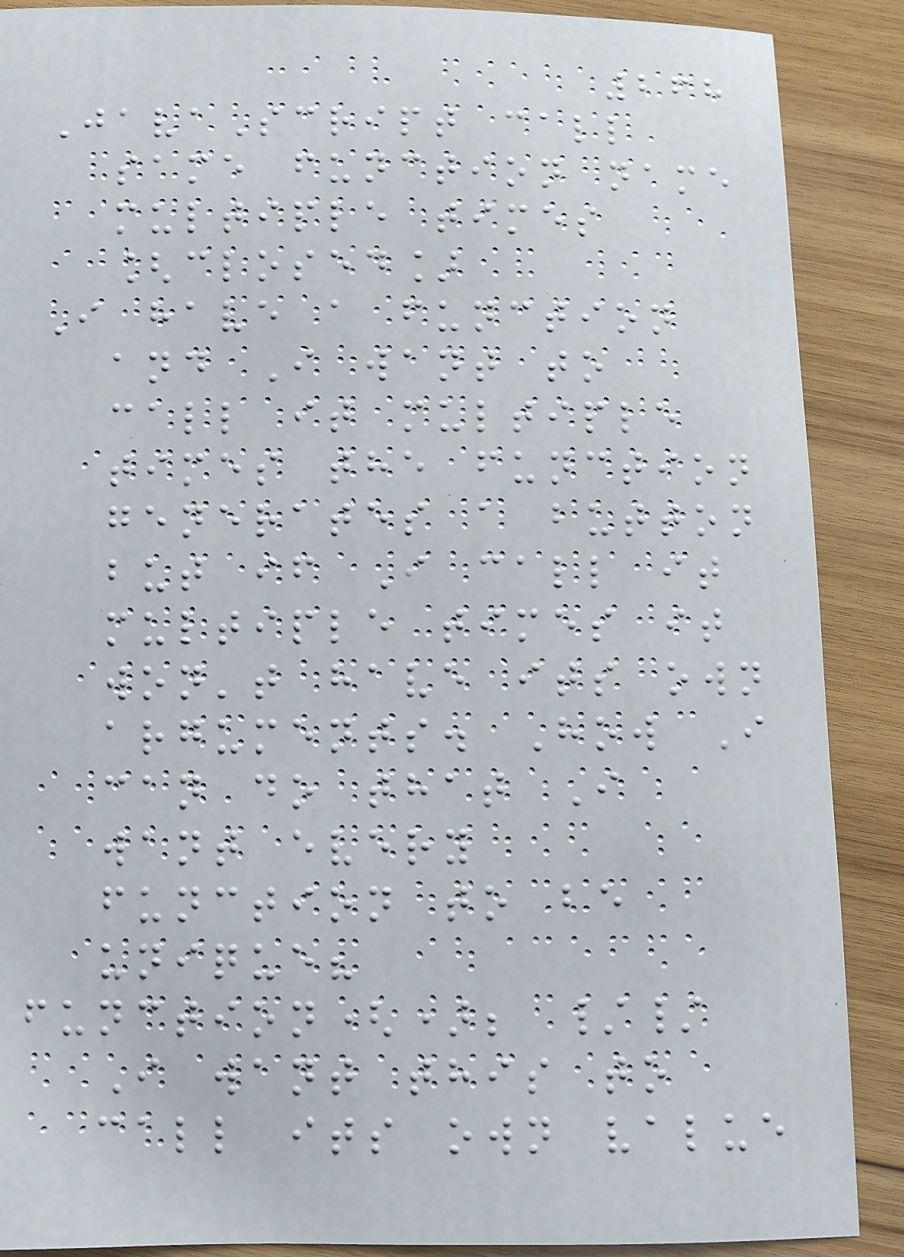268
JavaScript call
same function name
multiple times
[closed]
I have a function
and I want to
call it multiple
times the function
generates a button
but if I call it
multiple times it
won't have its own
arguments. How I
can do that I
want every
function to be
unique?
function(); //
I want this to
call its own value
